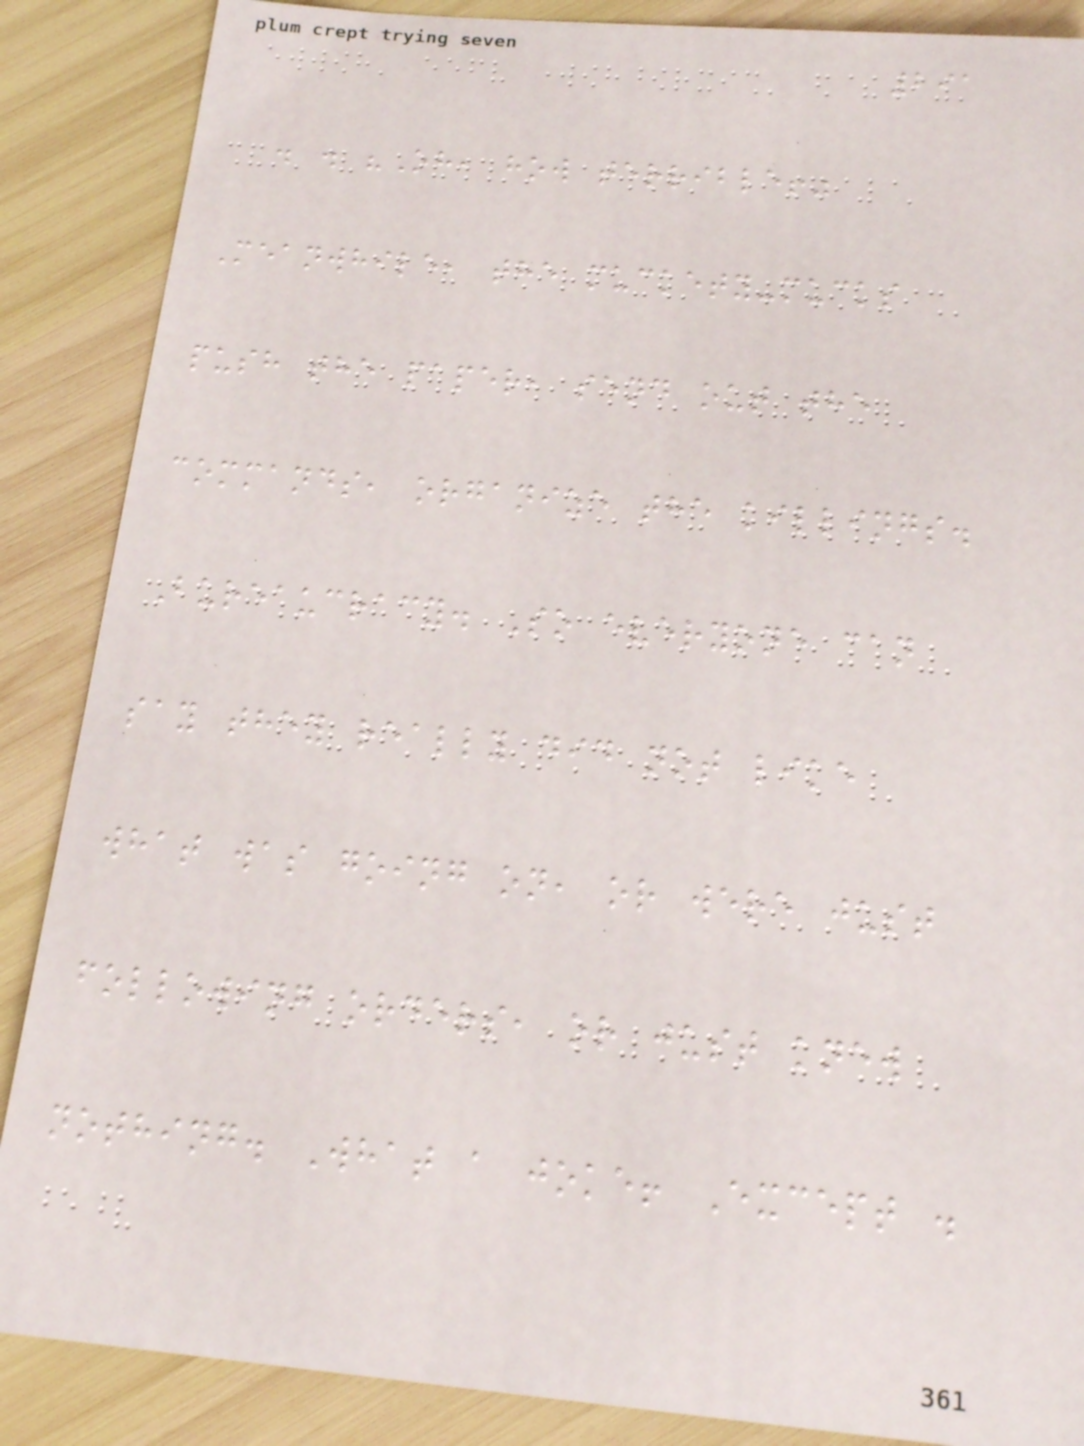291
. . "Oh, how terrible!"
Meanwhile, the muckety-mucks
push the paper, send out the
commands, organize the killings.
Bureaucracy. So everyone can
say they really did not like
what was going on, or were just
following orders, or just knew
nothing. What a joke! Except .
